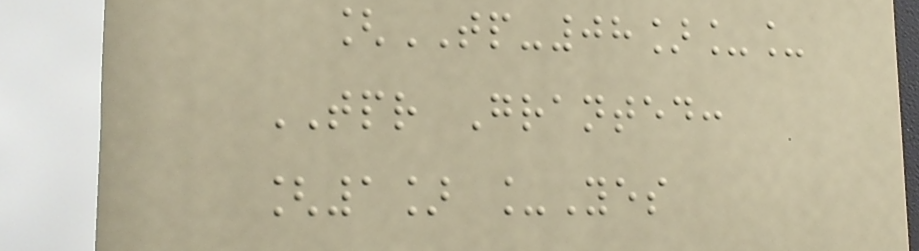[TP-08]__
TPR Granted:
[1] _Yes
